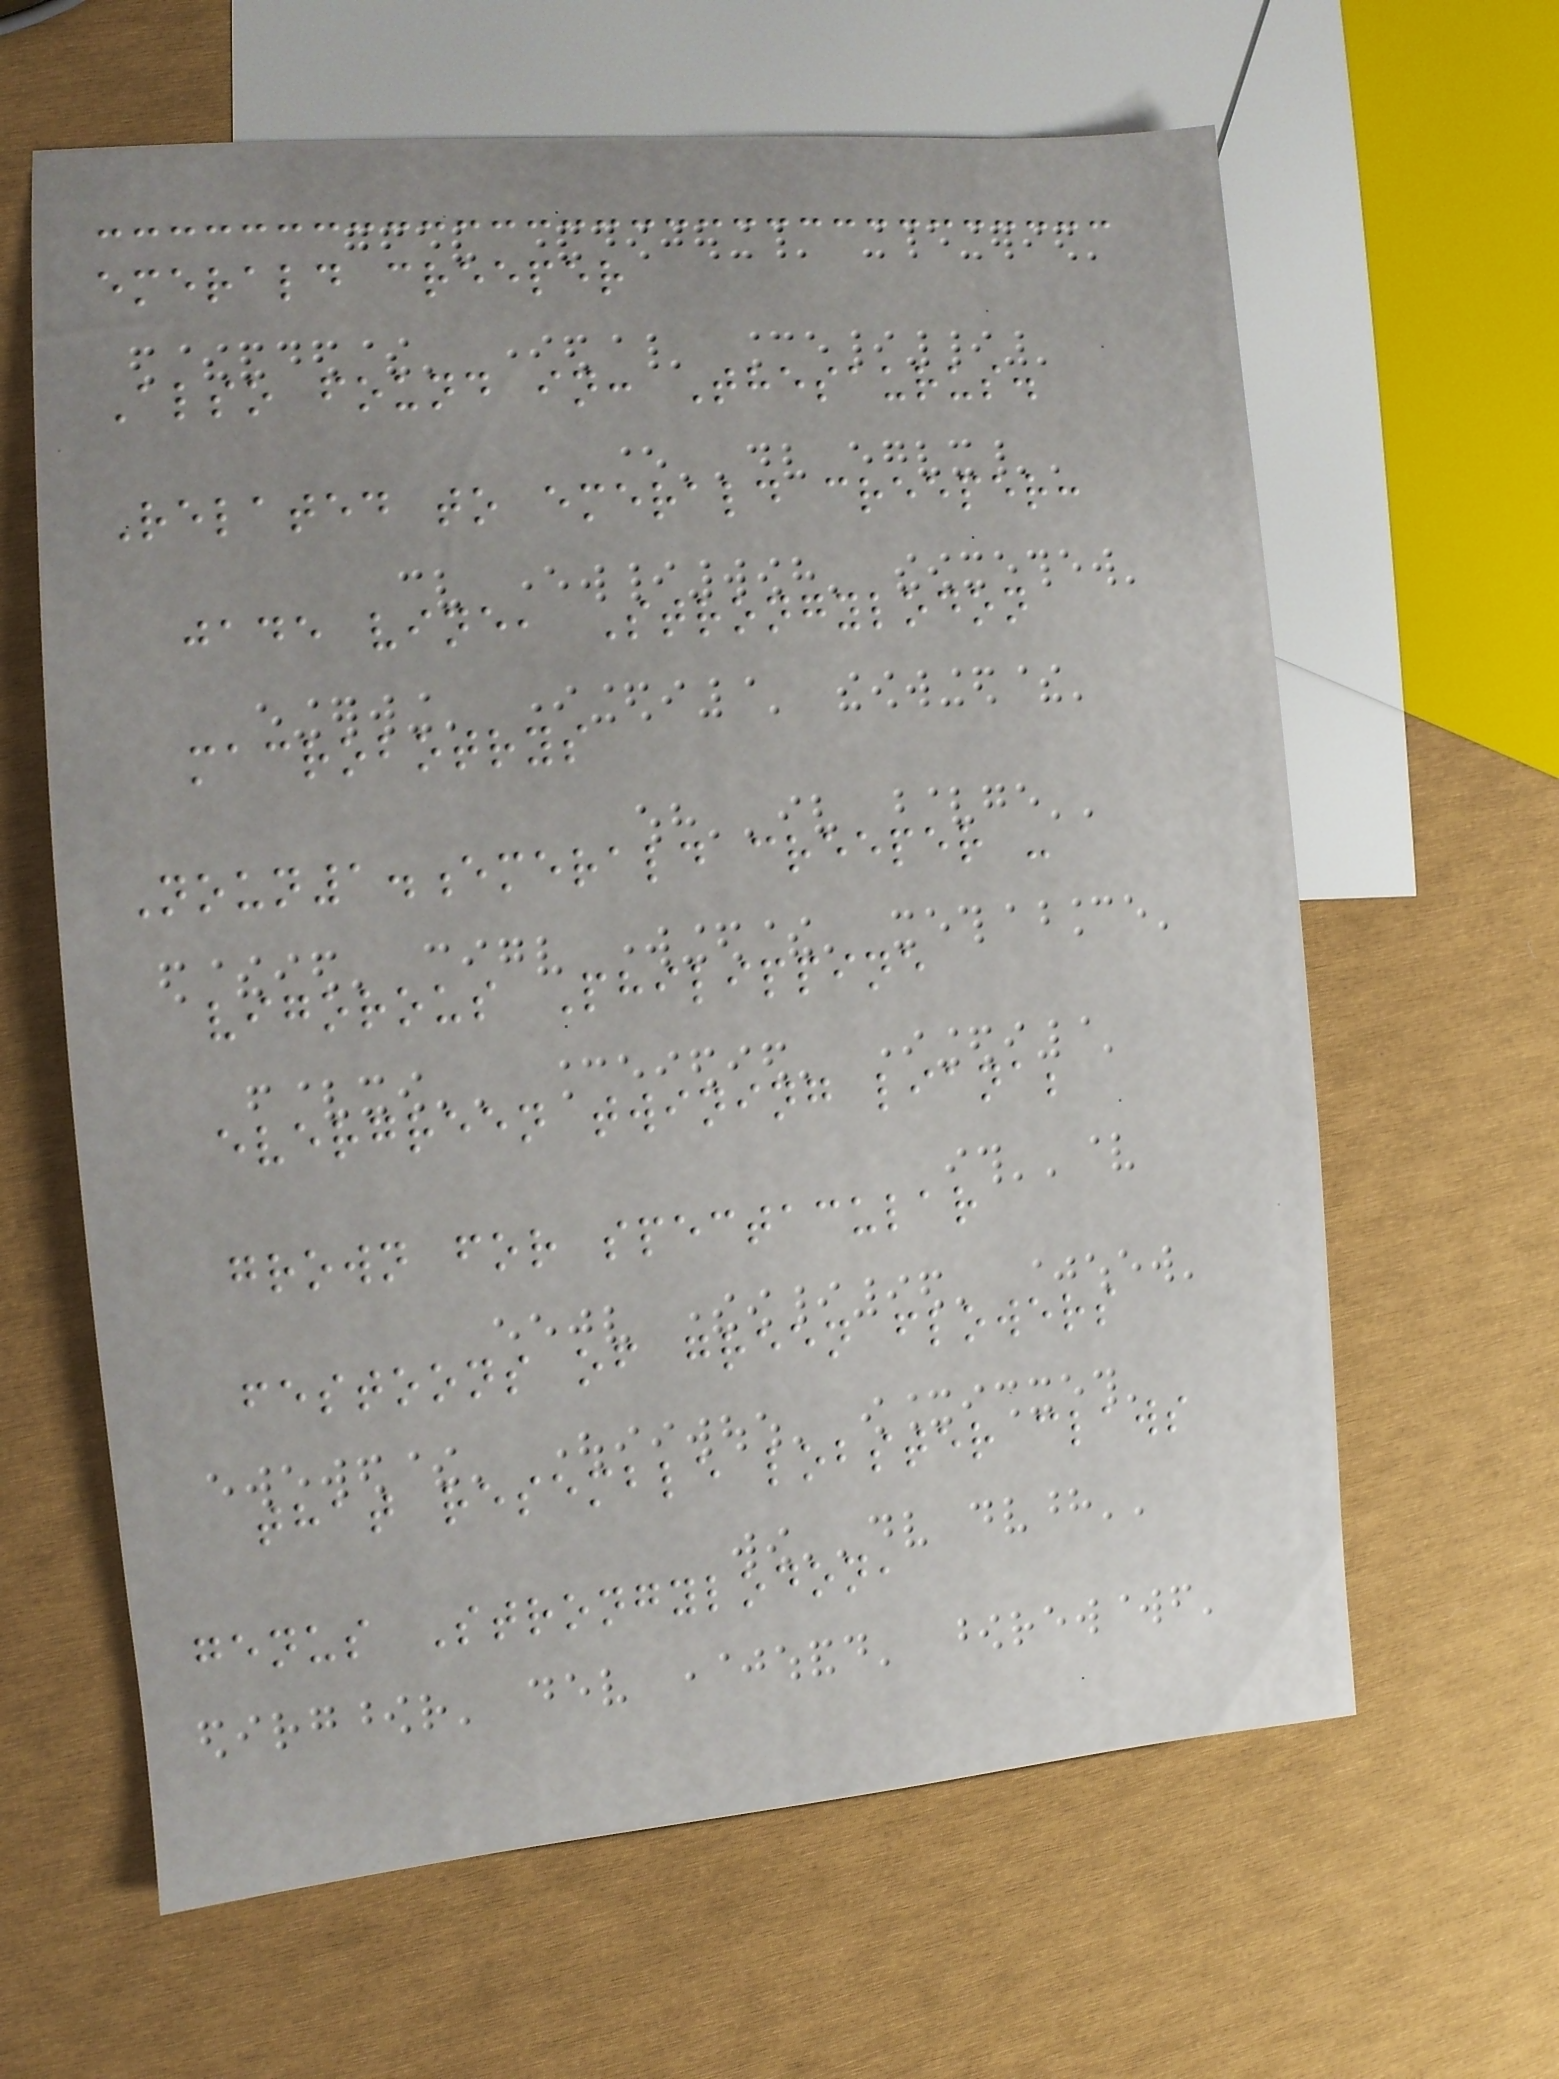emerald creeper
Also found in: Thesaurus.
Related to emerald creeper:
jade vine, Strongylodon
macrobotrys
Noun1.emerald creeper -
vigorous Philippine
evergreen twining liana;
grown for spectacular
festoons of green flowers
that resemble lobster claws
genus Strongylodon,
